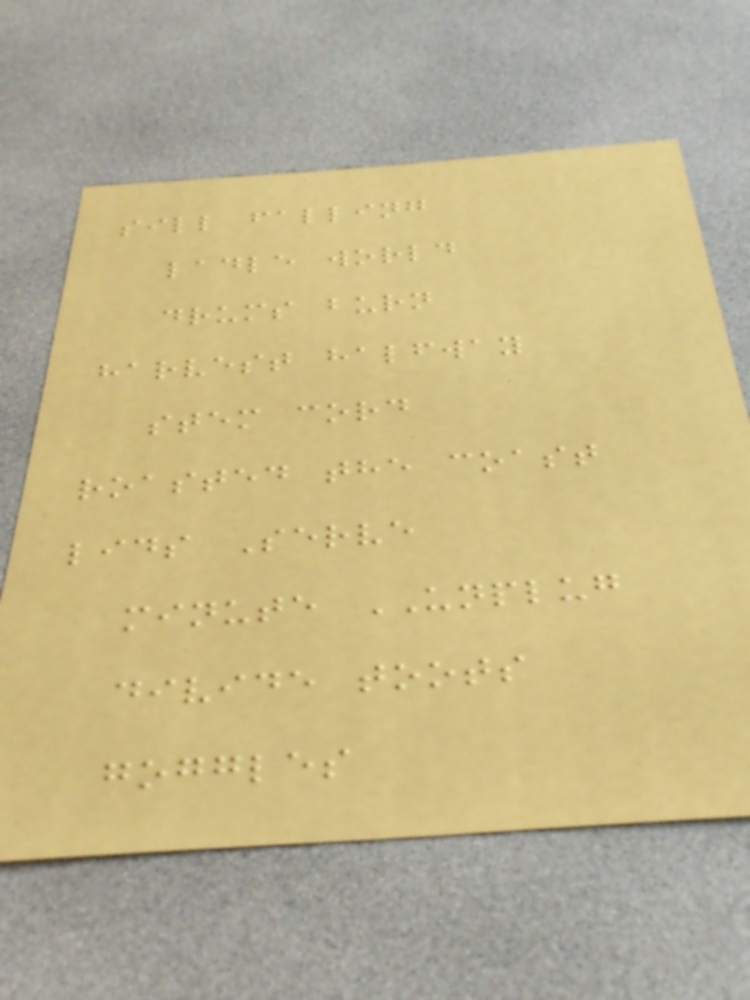sill falling
ladle world
drums burn
harvest halfway
stem cord
roasted the coast
lids Serve
minute UNPLUG
divide toots
goggles
